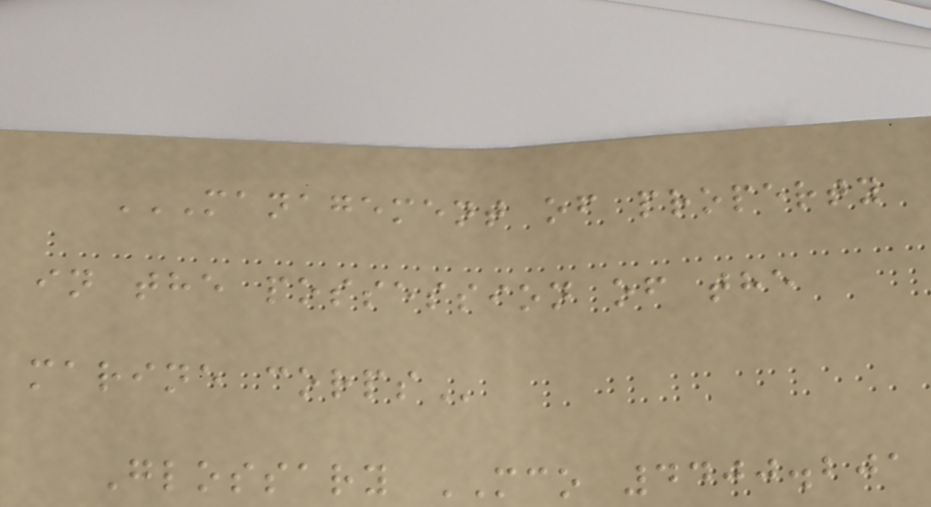MANAGEMENT OF PROPERTY
IN THE POSSESSION OF THE
MARINE CORPS
Glossary MCO 4400.201
